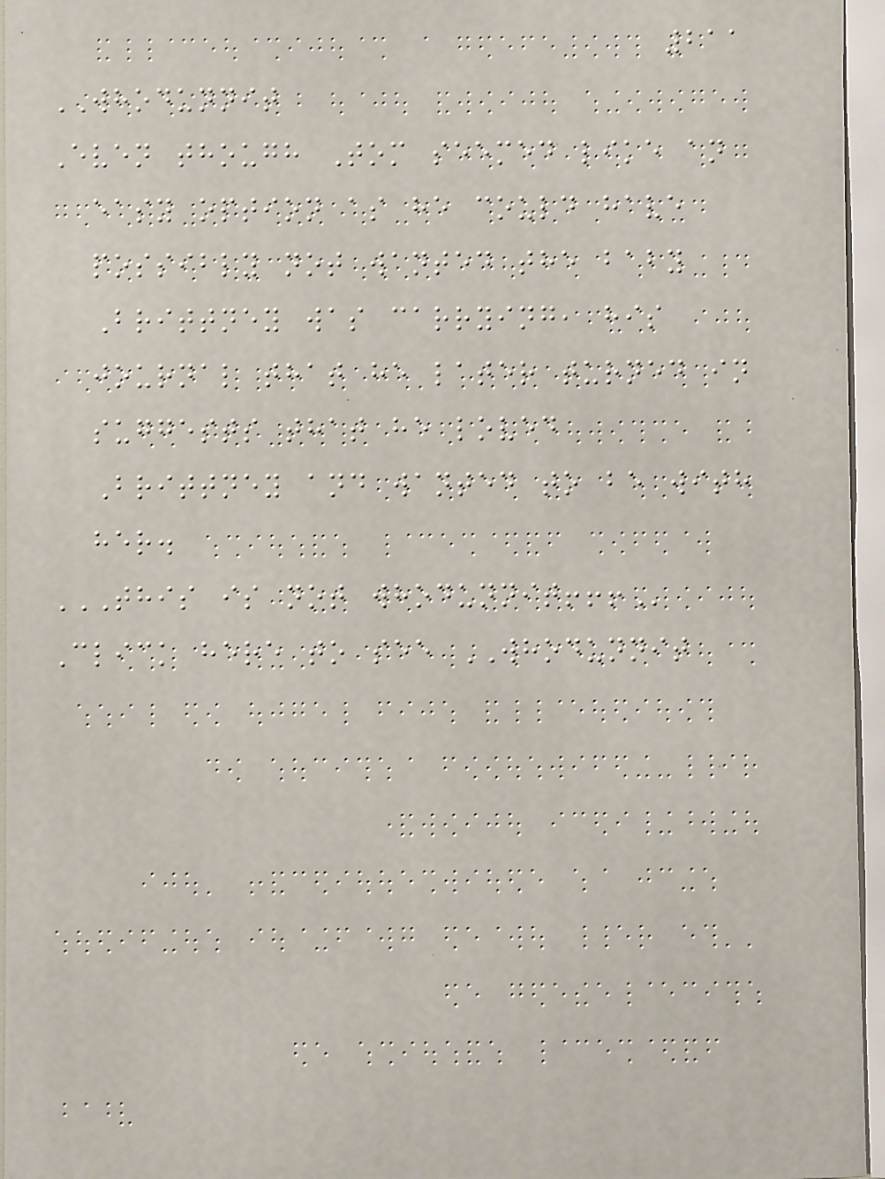211
WHODUNNIT
Even though Tom seemed like an
easy option as he could have
possibly not wanted the baby
Brittney was carrying, his
journal that he later turned in
suggests that he loved
Brittney and wanted to be with
her.
THIS IS NOT WHODUNNIT!!!
Click here to see WHODUNNIT
